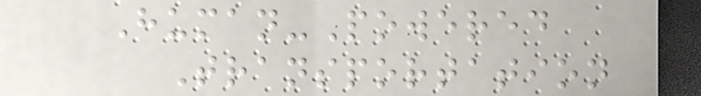Human-Powered
Transportation
